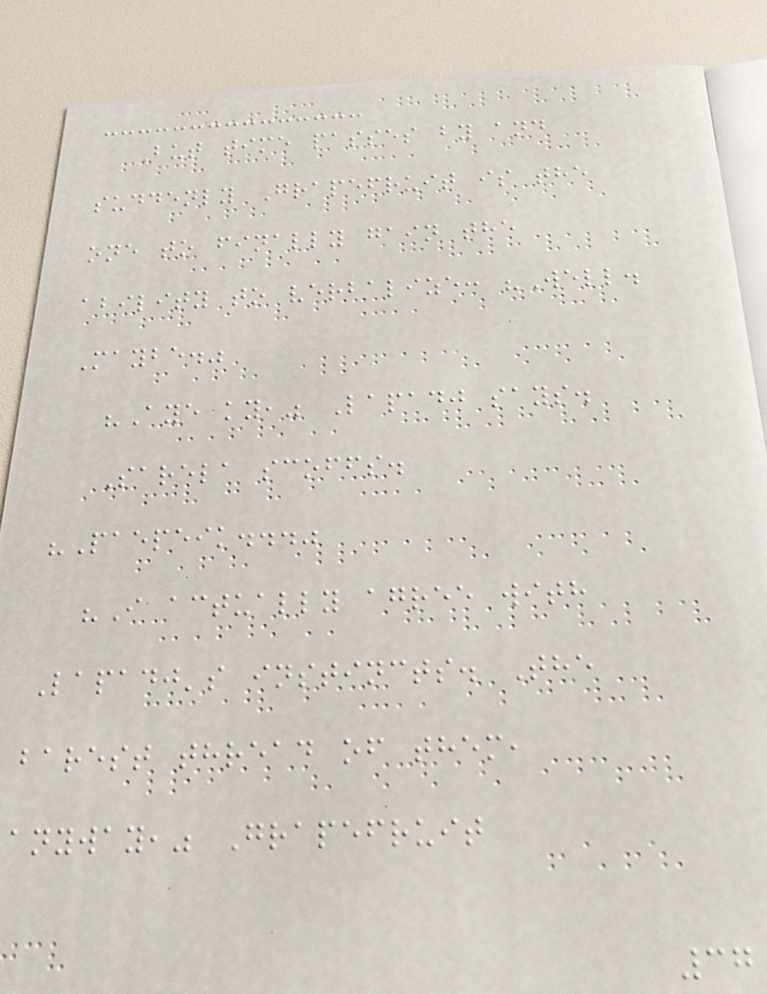But time passes by and
suddenly Grapefruit is the
one to finally gain the
ability to verbalize: "Well.
Maybe."
"Aye ky," Lapadj says.
Sarela scoffs.
"Paepeik..."
"I actually agree with
Lapadj's instincts. The
barest thread of them,
anyway," Grapefruit
37
